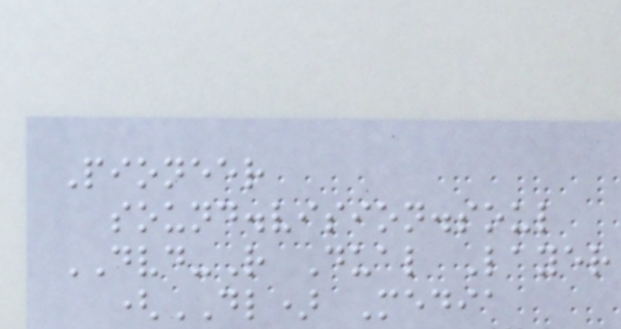Pioneer
sound.vision.soul
DVD-R Dual Layer
(DL) Media
